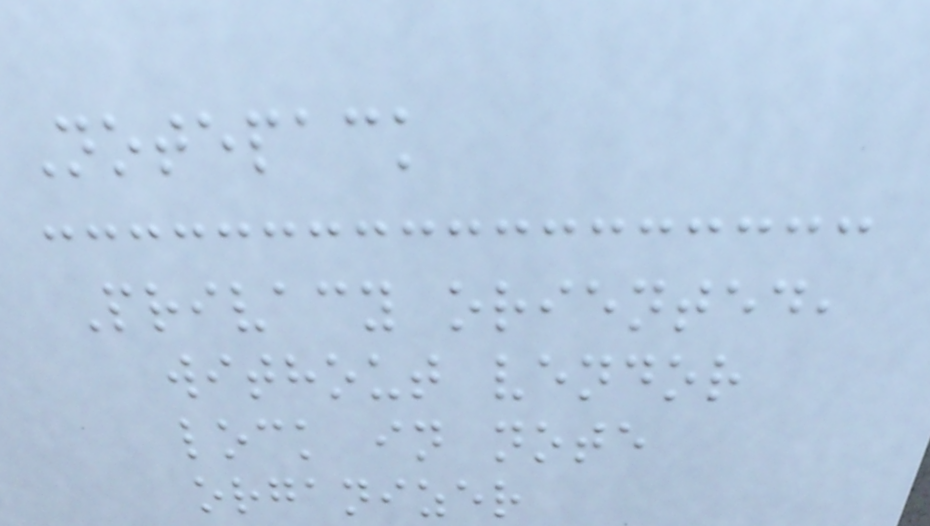Notepack
Privacy oriented,
without vendor
lock in note
organizer
